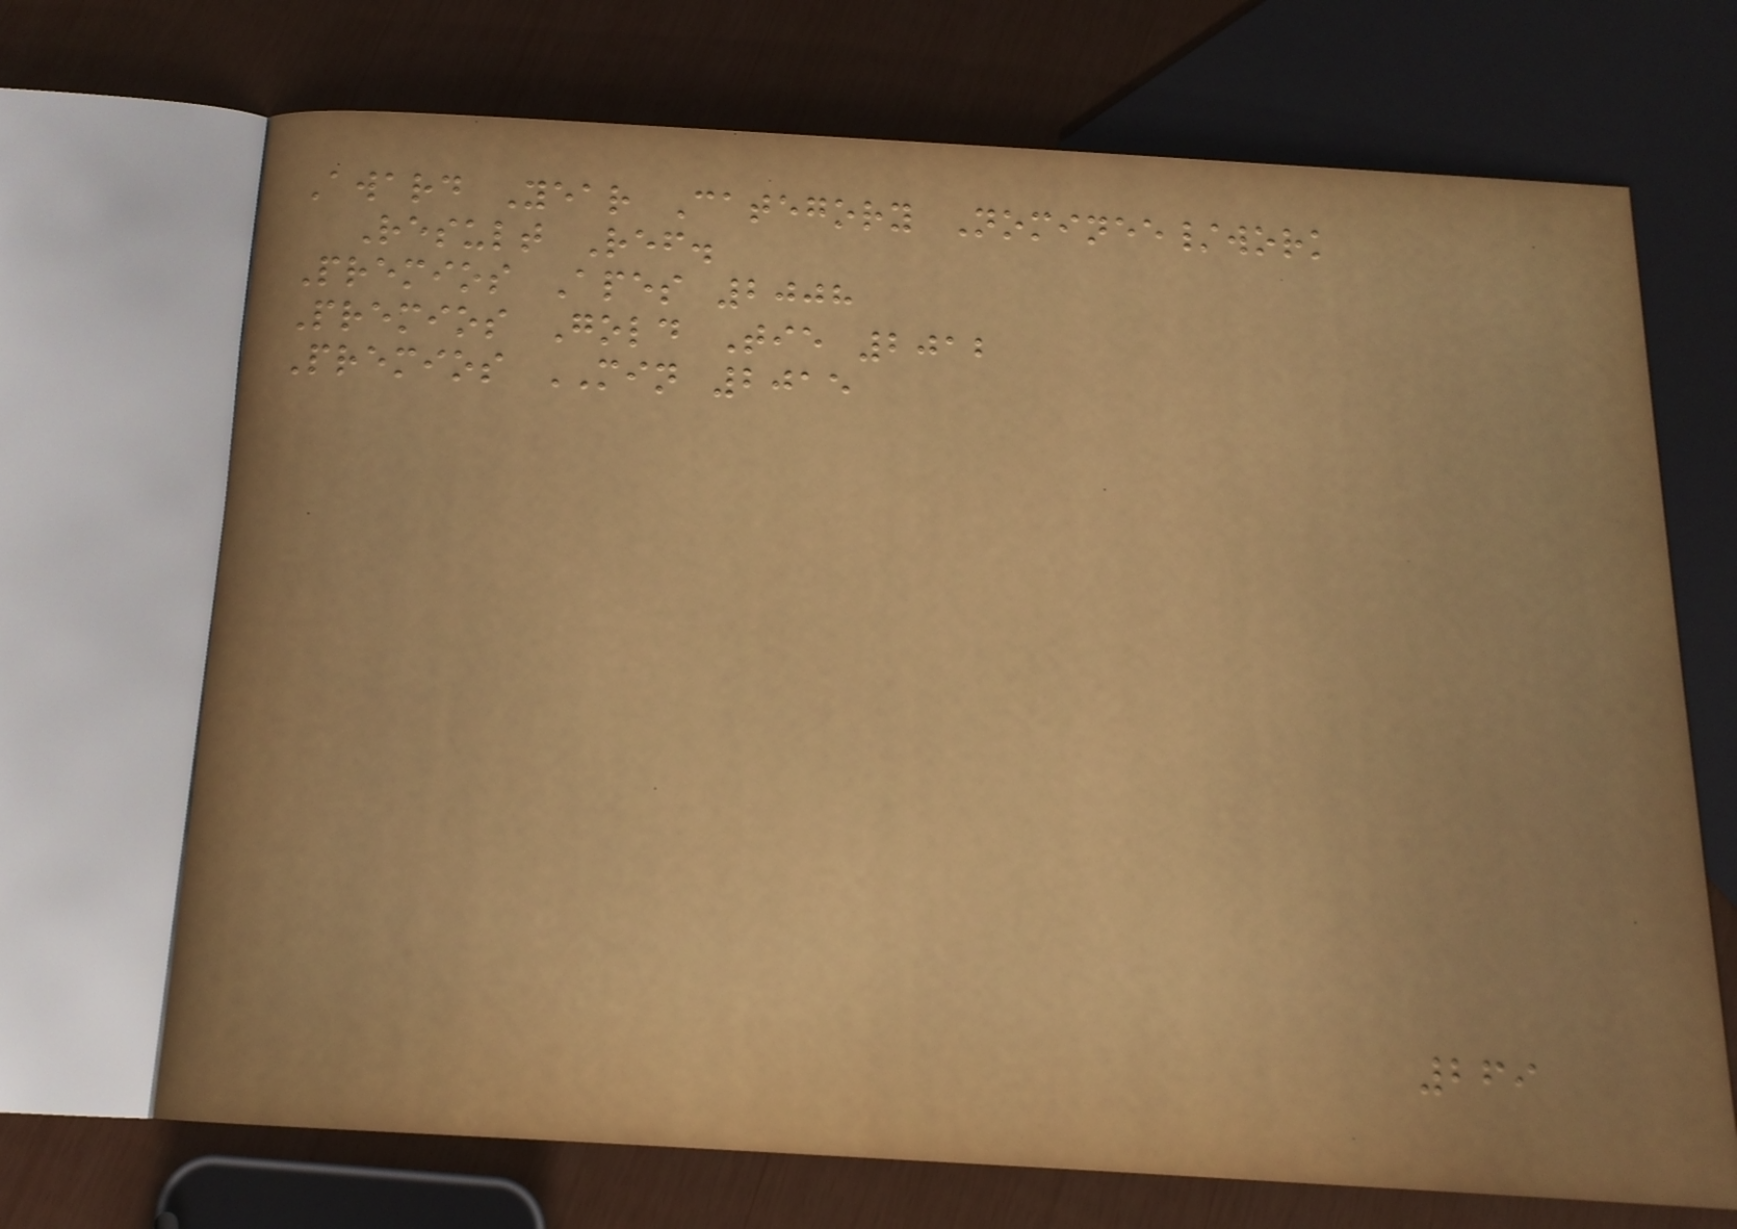Award Year Category Nominee/work
Result Ref.
Premios Apes 2008
Premios Gold Tie 2012
Premios MIN 2015
269
